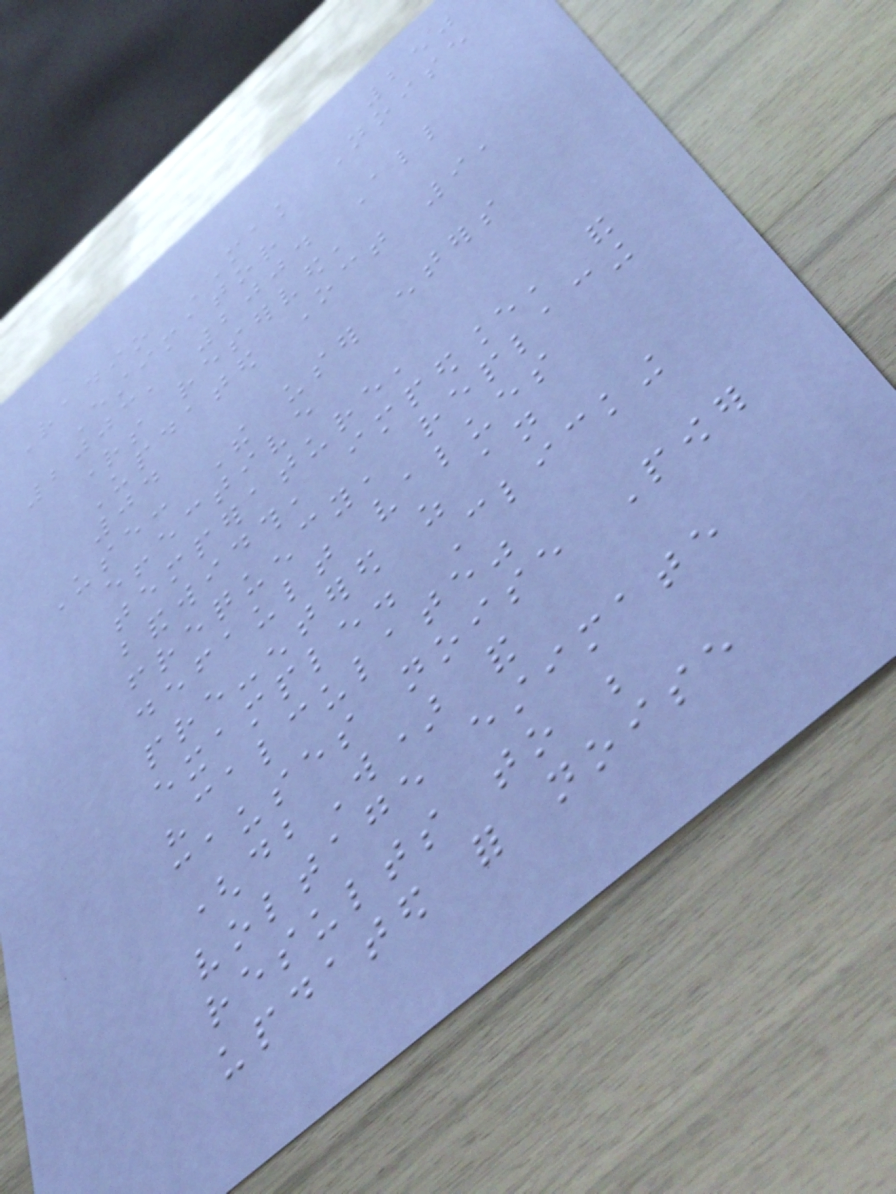250
Radio MAK Noise
Estimator
2003, 2004 All
rights reserved,
Updated Oct 9,
04
Use: The user enters
effective
temperature,
bandwidth, impedance, and
frequency, replacing
default values
pre-entered as an
example. Clicking
"calculate"
causes noise Power
(dbW) and
voltage estimate
results to be
updated for noise
